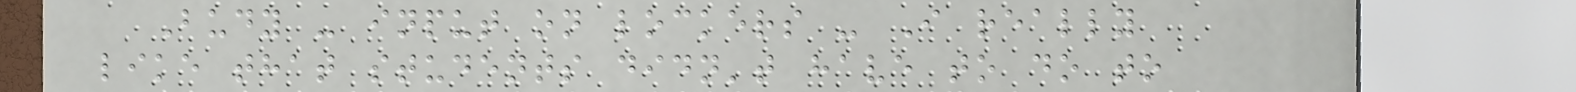Budy - input on lockers - I really
like that students didn't have to do to
